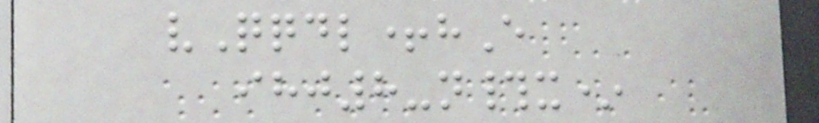vQqdl+hE
ihj8-n#x*
